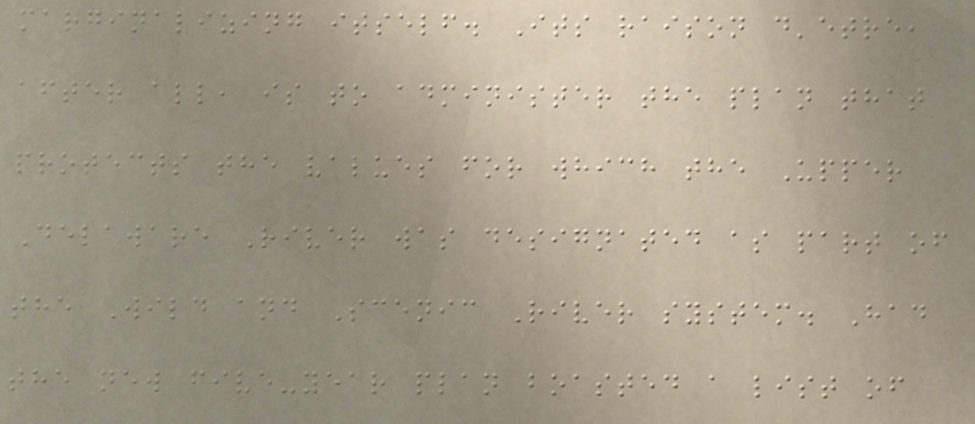marginalizing itself. Its raison d'etre,
after all, is to administer the plan that
protects the values for which the Upper
Delaware River was designated as part of
the Wild and Scenic River system. Had
the new five-year plan boasted a list of
